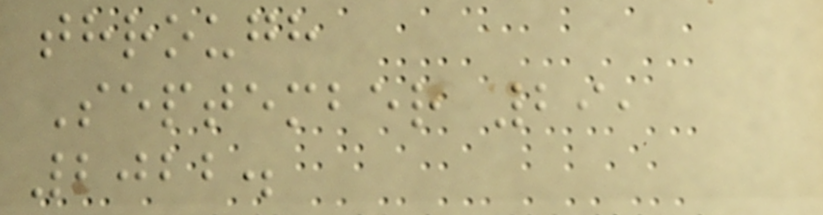through
September 29,
2022.
